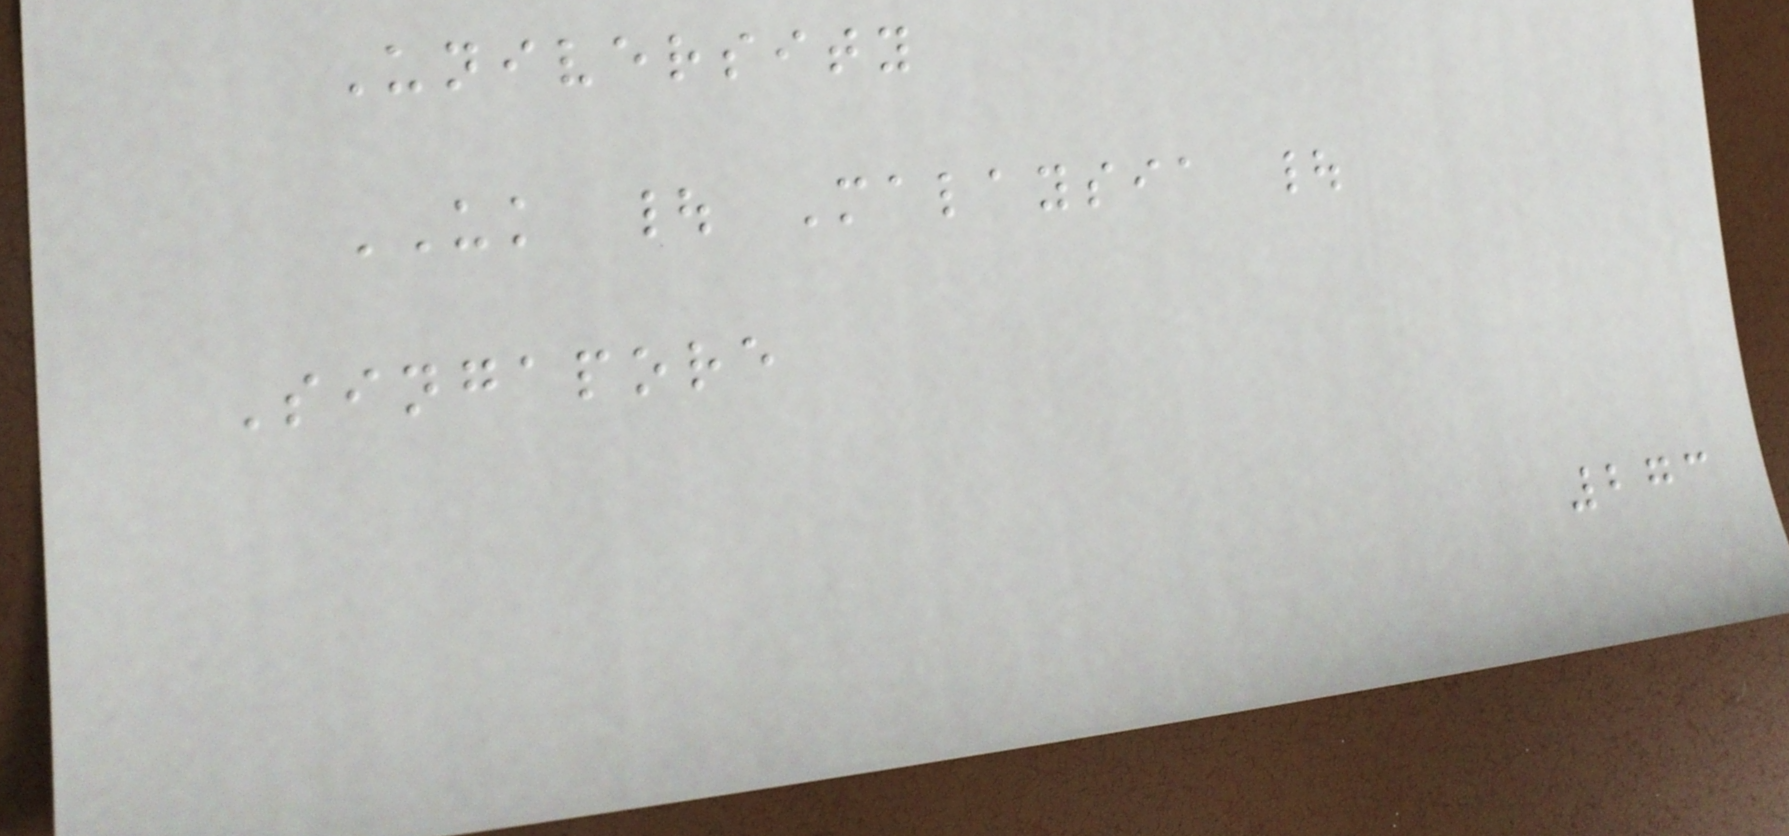University
UK | Malaysia |
Singapore
273
